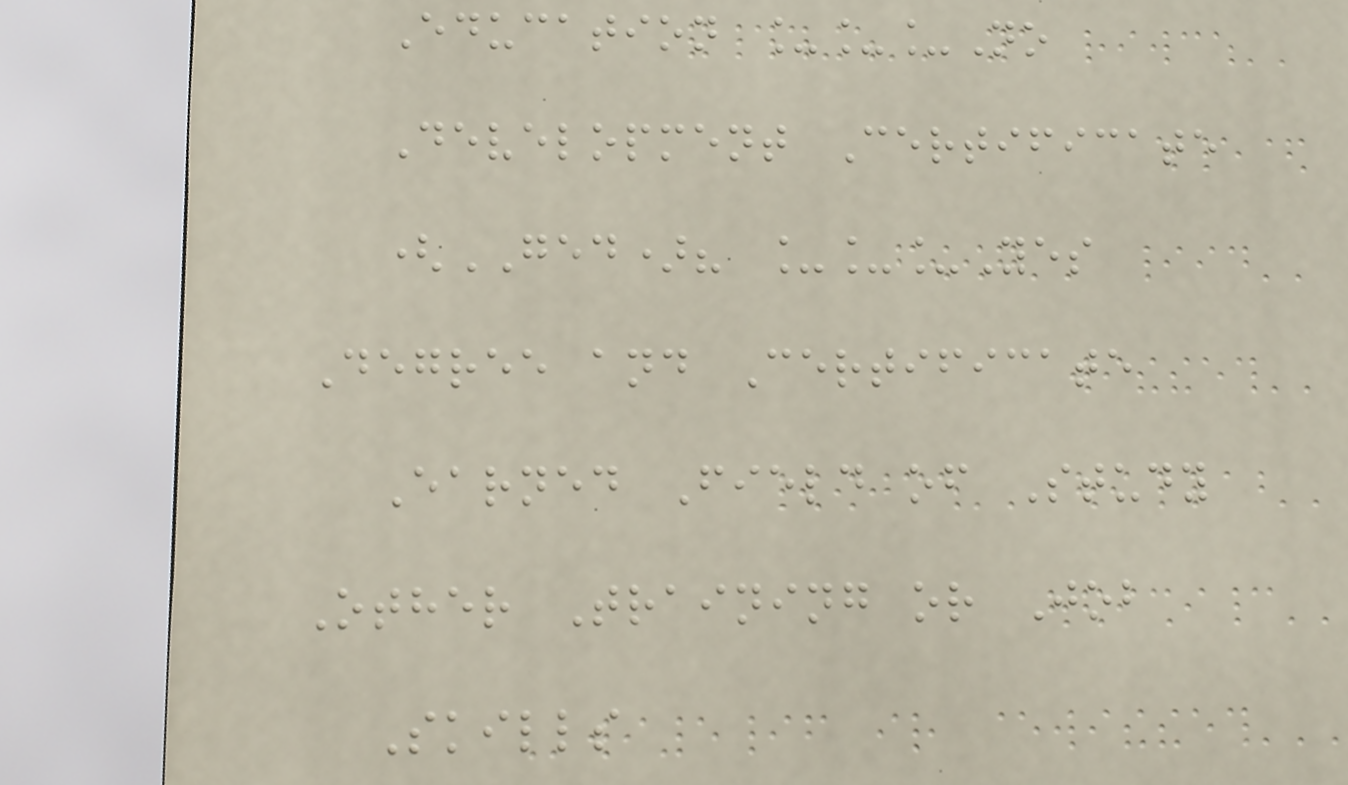Education ___No
Development Certificate
(GED)? ___Yes
Degree and Certificate
Earned Field of Study
Other Training or Job
Skills
